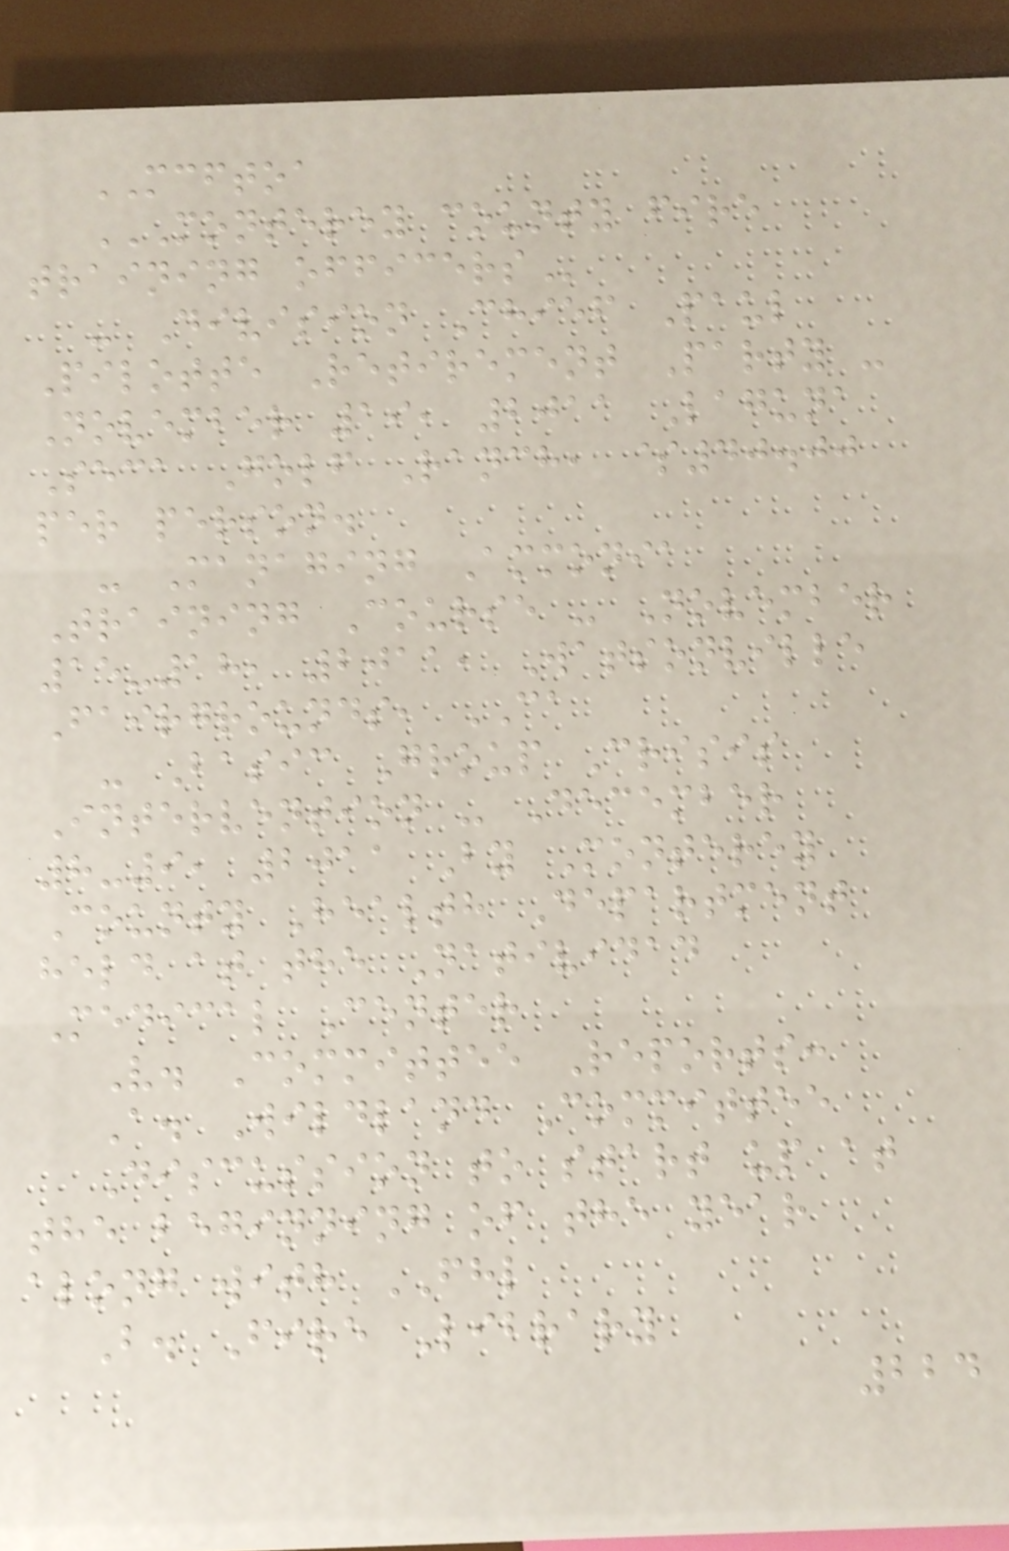MCFTOA
MONTEREY COUNTY FIRE
TRAINING OFFICERS
- Division Chief Paul
Pilotte Retirement Party -
November 19, 2011 Laguna
Seca Golf Ranch, $40.00
per person.
- Managing Ammonia
Training Course - November
15-18, 2011, Watsonville
Fairgrounds, CA
- Basic Group Crisis
Intervention - December
8-9, 2011 By Monterey
County Health Department
held at the Natividad
Medical Center
V. Committee Reports:
A. Wildland Committee
Discussion to start up at
the beginning of the year
along with FHL
B. Fire Library
224
